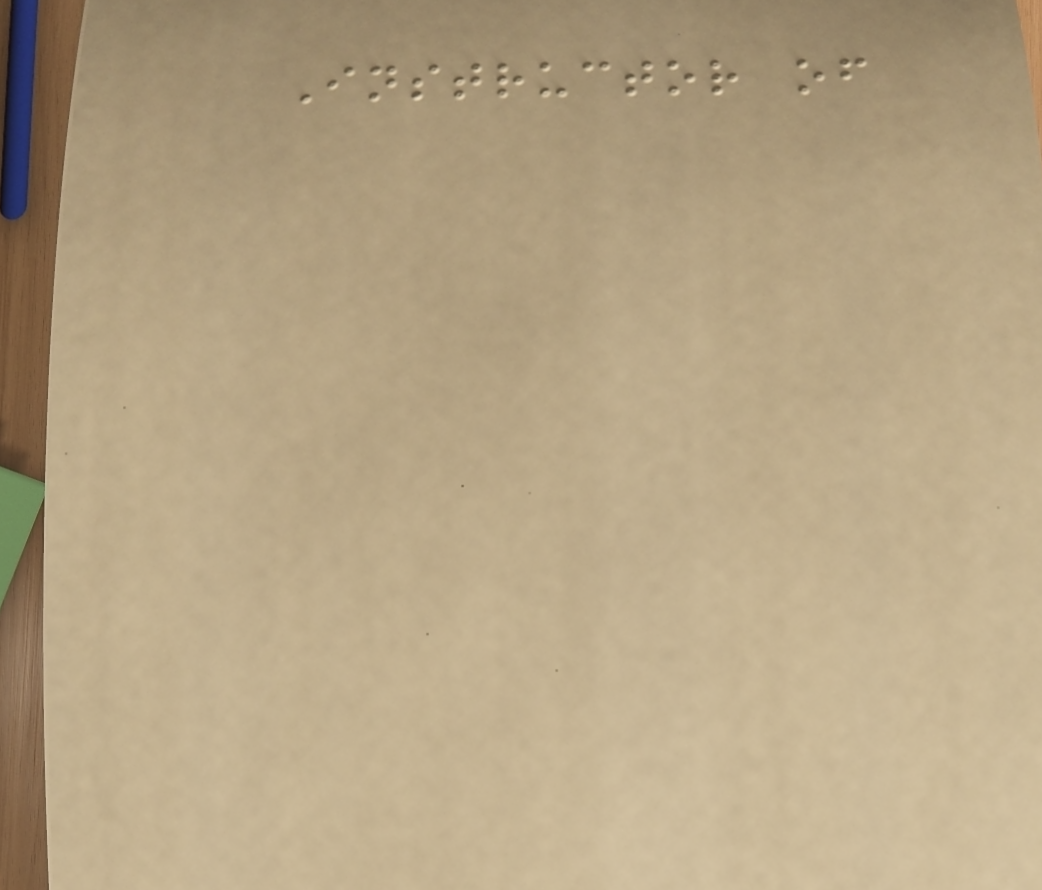Instructor of
